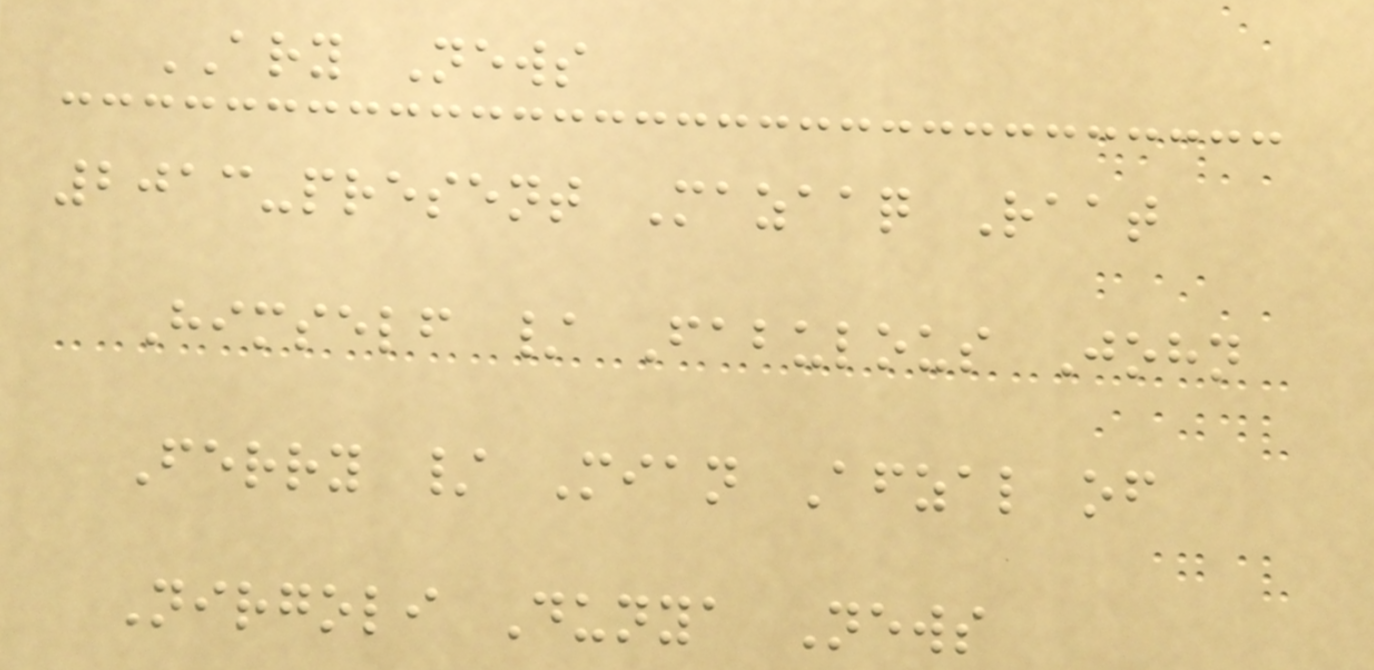ARY News
2013-present Mazaaq Raat
Himself / Fabulous John
Ferry / Mian Afzal of
Nirgoli Dunya News
